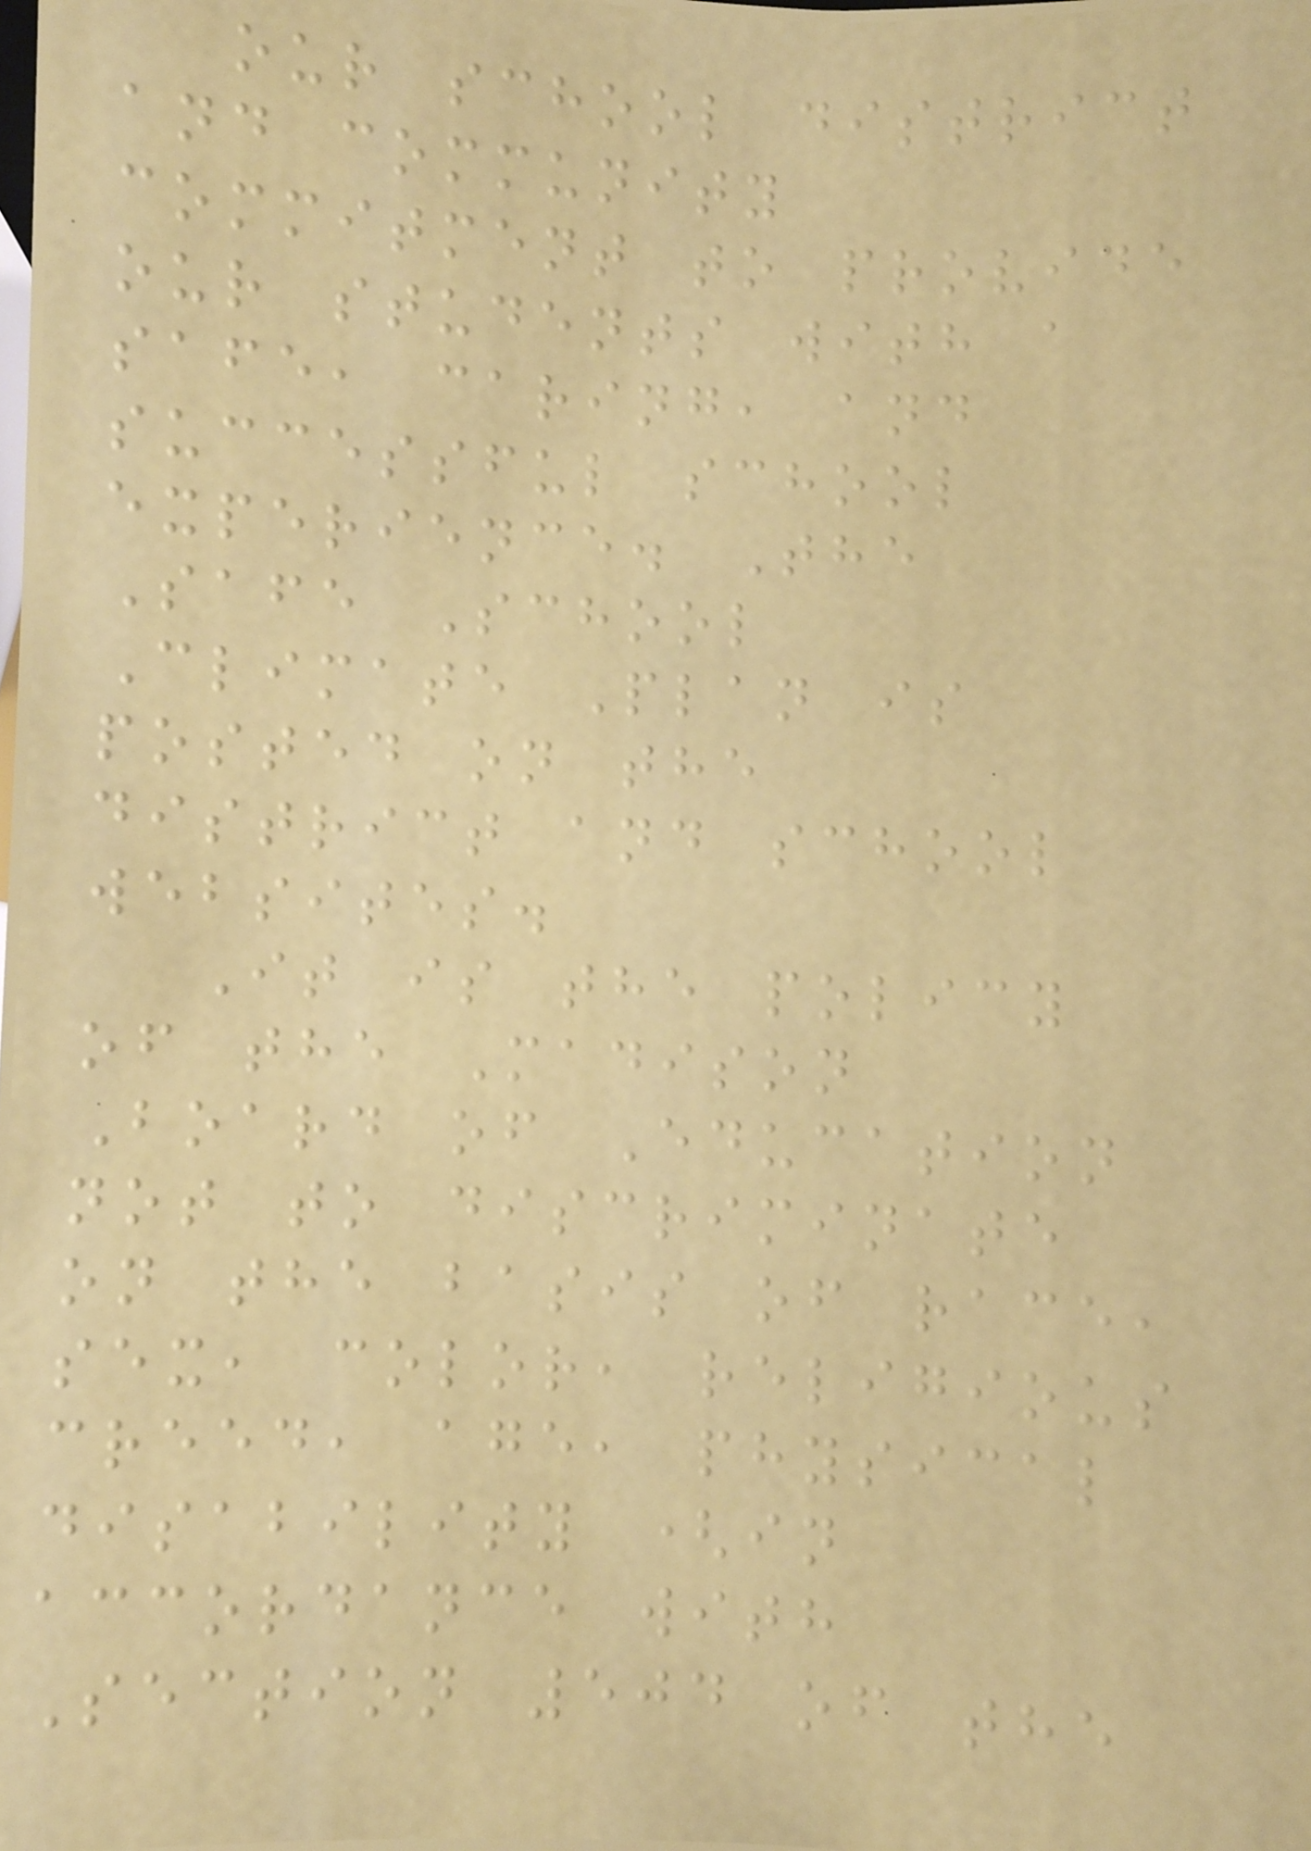our school district
and community
commitment to provide
our students with a
safe, caring, and
successful school
experience. The
Safe School
Climate Plan is
posted on the
district and school
websites.
It is the policy
of the Madison
Board of Education
not to discriminate
on the basis of race,
sex, color, religious
creed, age, physical
disability (in
accordance with
Section 504 of the
